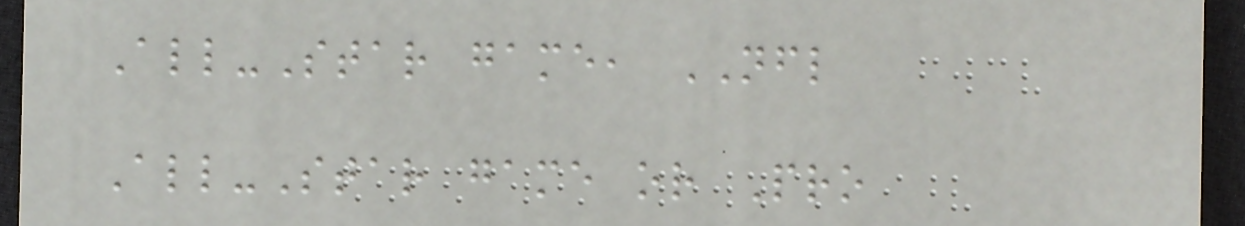All-Star game, NFL
All-Star game or Pro
